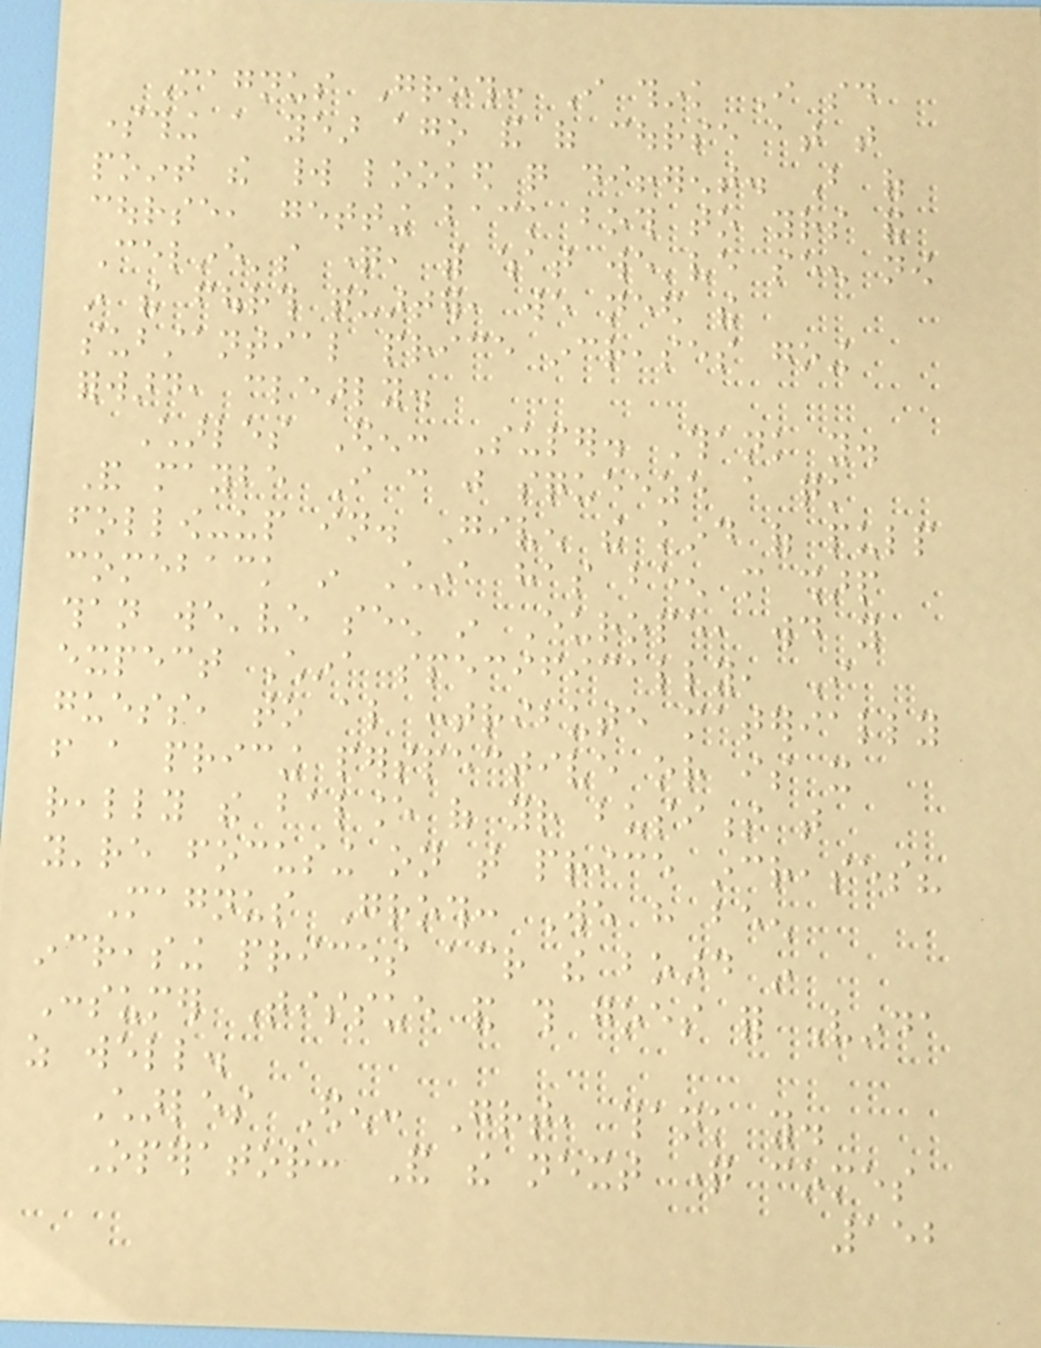Magnus Groth: I think I said
something a year ago and of course at that
point the world looked quite different. But of
course, getting back both to yours and
Celine's question, with what we've seen now
in the fourth quarter, we need the
substantial price increases going
forward, clearly.
Charles Eden: Super. Thank you.
And maybe I can just squeeze a quick
follow-up in. Given the kind of pulp
comeback in China has been more sharp
than we've seen in Europe, would you
expect China specifically, I
guess, to also contribute materially
from a pricing perspective or is it
really the balance of your business that
you're focusing on that price increases?
Magnus Groth: We have been
increasing prices across the board in
Consumer Tissue and this goes for Vinda
as well.
Charles Eden: Great, thank you.
Operator: And the next question comes
152
